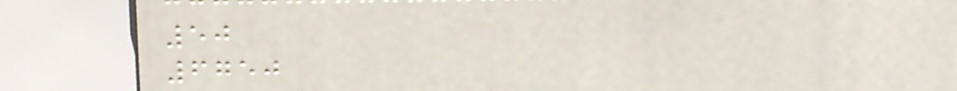50
6750
